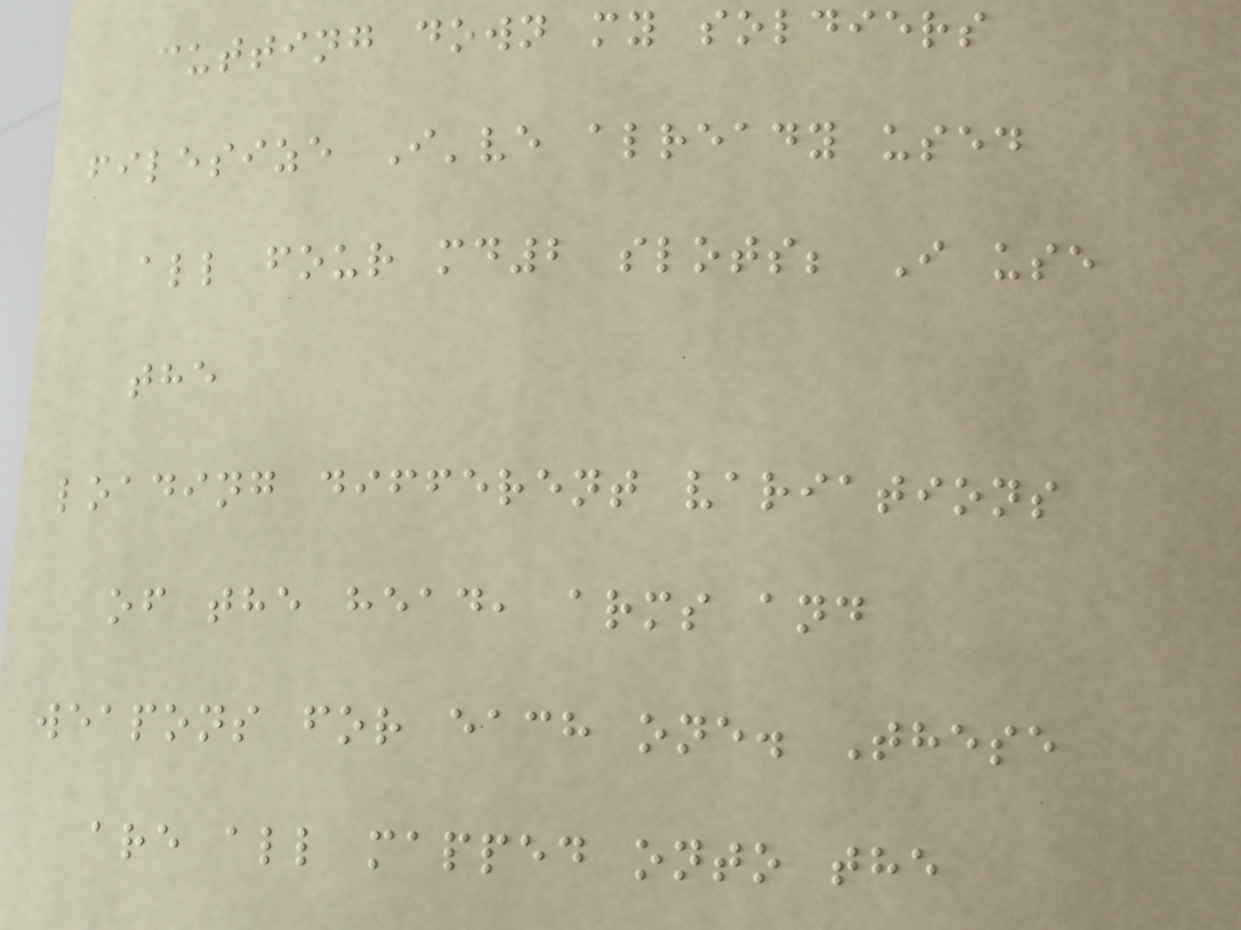cutting down my soldiers
filesize I've already used
all four md2 slots; I use
the
loading different variations
of the head, arms and
weapons for each one. These
are all mapped onto the
